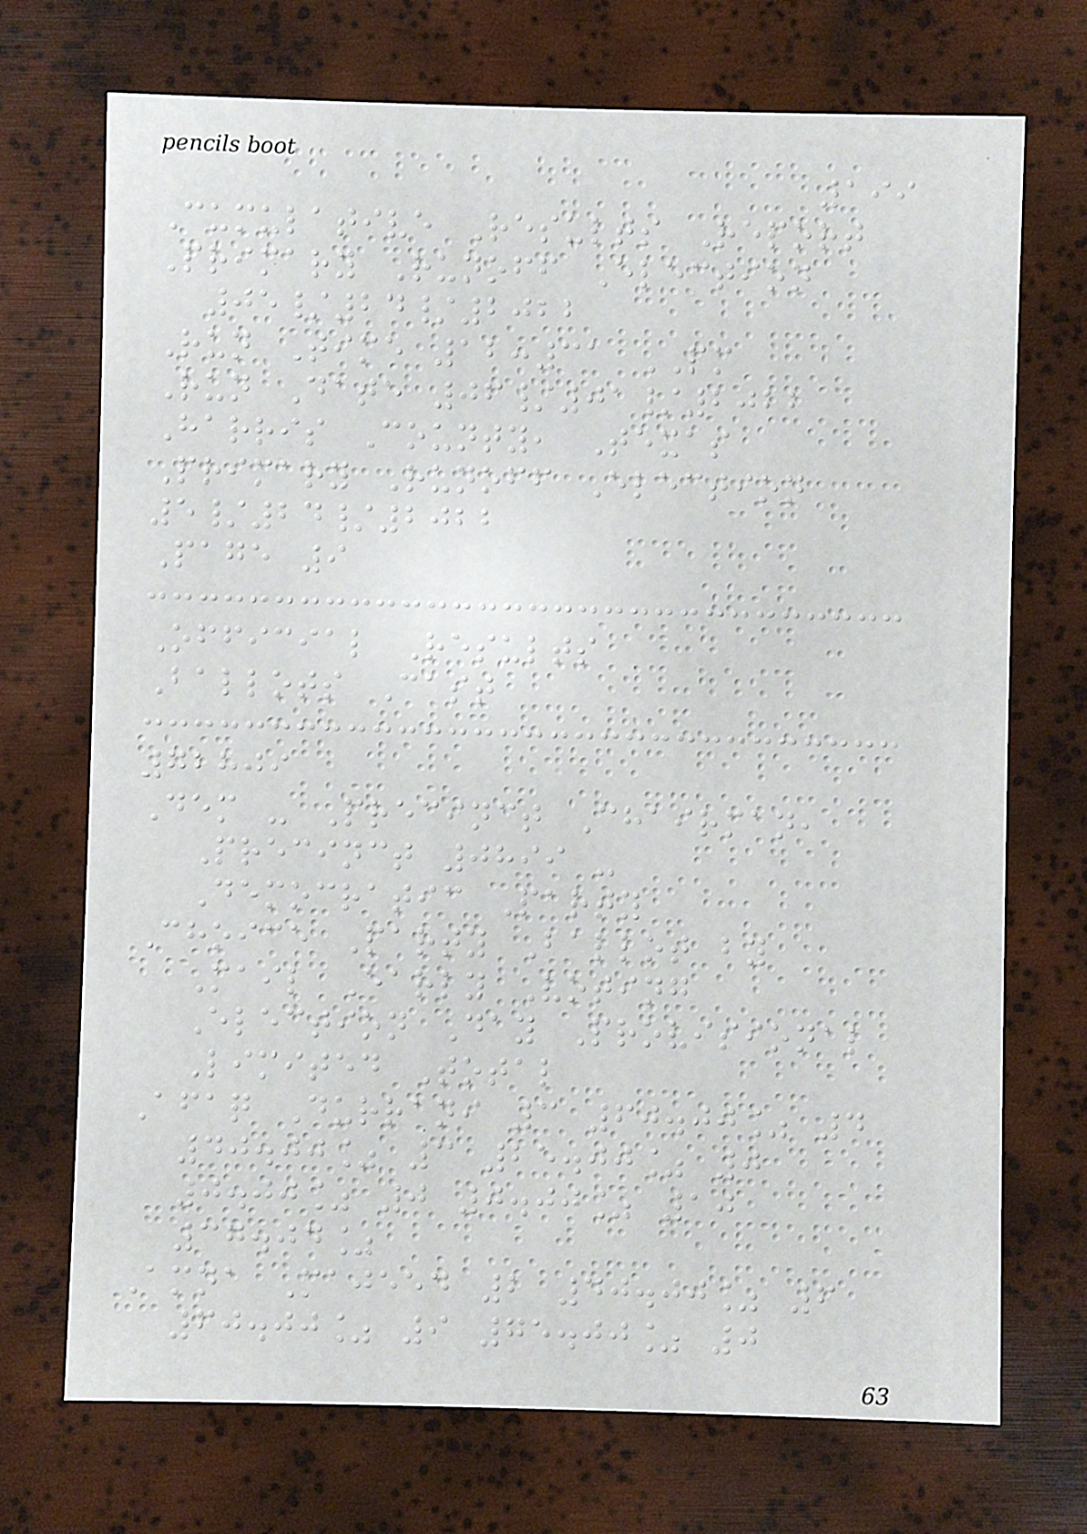199
Cumulative Results Report
Primary Runoff Election
05/24/2022
Run Time 12:31 PM
Run Date 06/01/2022
Harris County, Texas
Primary Runoff Election
5/24/2022
Page 9
Official Results
Ballots Cast
72809
Dem - Precinct Chairman,
Precinct 0899 -
Democratic Party
Choice Party Ballot by
Mail Early Voting
Election Day Provisional
Limited Total
Afaq Durrani 3 60.00% 4
40.00% 3 25.00% 0
0.00% 0 0.00% 10
37.04%
Amna Majeed 2 40.00% 6
60.00% 9 75.00% 0
